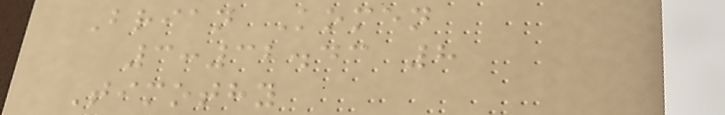Brian Komen
3:32.43 8
Timothy
